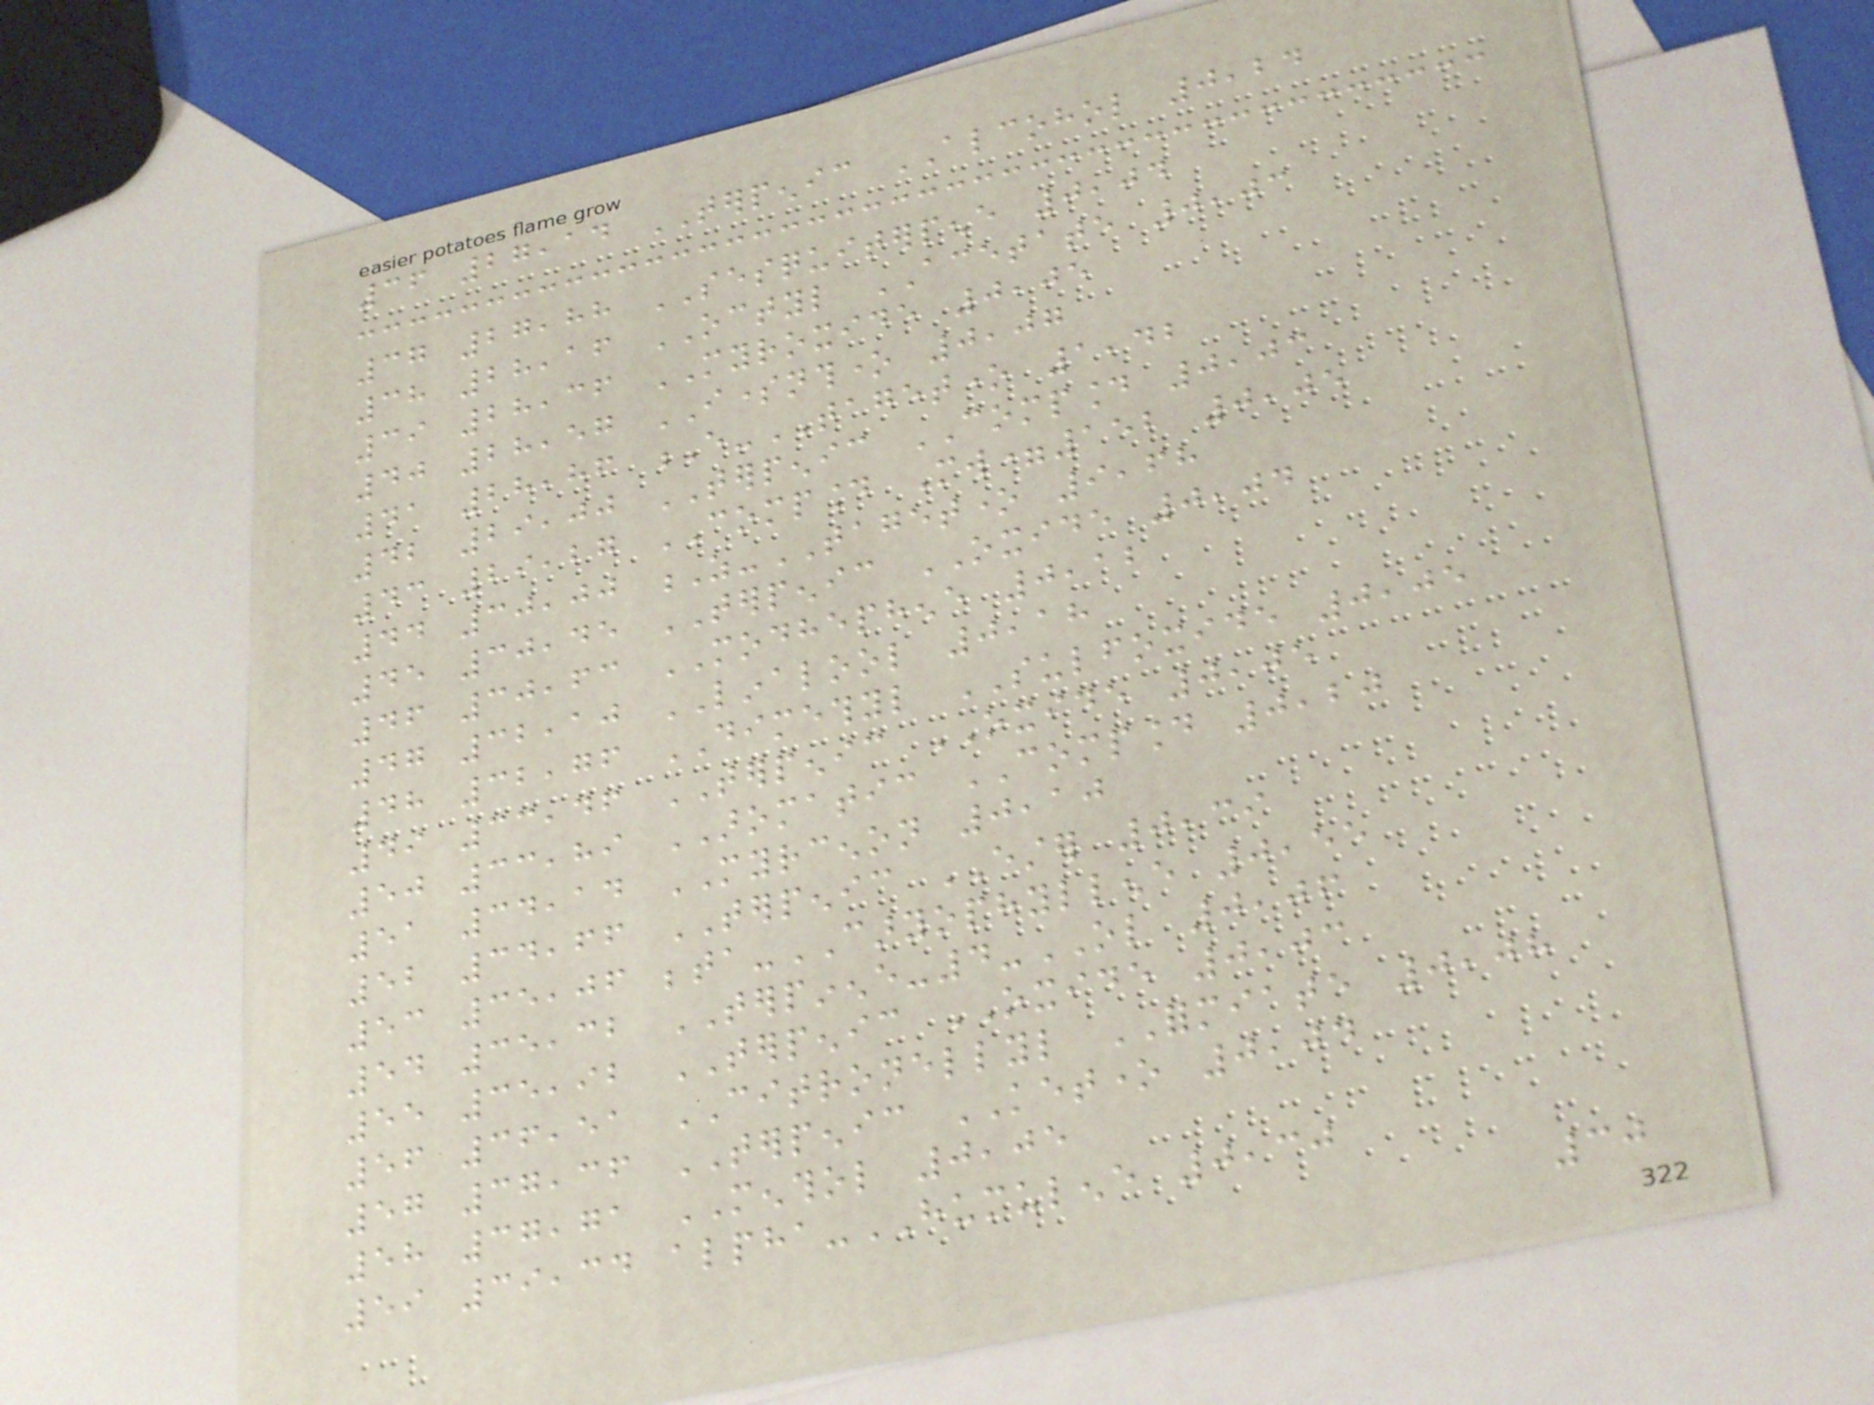36 27,14 TERPENIC ALCOHOL 0,24
37 27,88 SESQUITERPENE 0,04
38 28,16 OCTYL ACETATE 0,03
39 28,36 MYROXIDE 0,05
40 28,57 ISOMENTHONE 0,07
41 28,86 E-TAGETONE 1,42
42 29,00 TERPENIC COMPOUND 0,03
43 29,27 COMPOUND Mw=152 0,05
44 30,00 Z-TAGETONE 9,68
45 30,45 TERPENIC OXIDE 0,04
46 30,63 MODHEPHENE 0,12
47 32,10 LINALOOL 0,18
48 32,76 DIMETHYL SULFOXIDE 0,05
49 33,46 TERPENIC OXIDE 0,05
50 33,89 AROMATIC COMPOUND 0,20
51 34,14 MYRCENON 0,10
52 34,66 TERPENIC ESTER 0,39
53 35,06 beta-CARYOPHYLLENE 0,55
54 35,32 TERPINENE-4-OL 0,06
55 35,92 TERPENIC OXIDE 0,03
56 36,51 CITRONELLYL FORMIATE 0,08
57 37,36 TERPENIC KETONE 0,04
58 37,71 MENTHOL 0,05
59 39,34 alpha-HUMULENE 0,30
30
